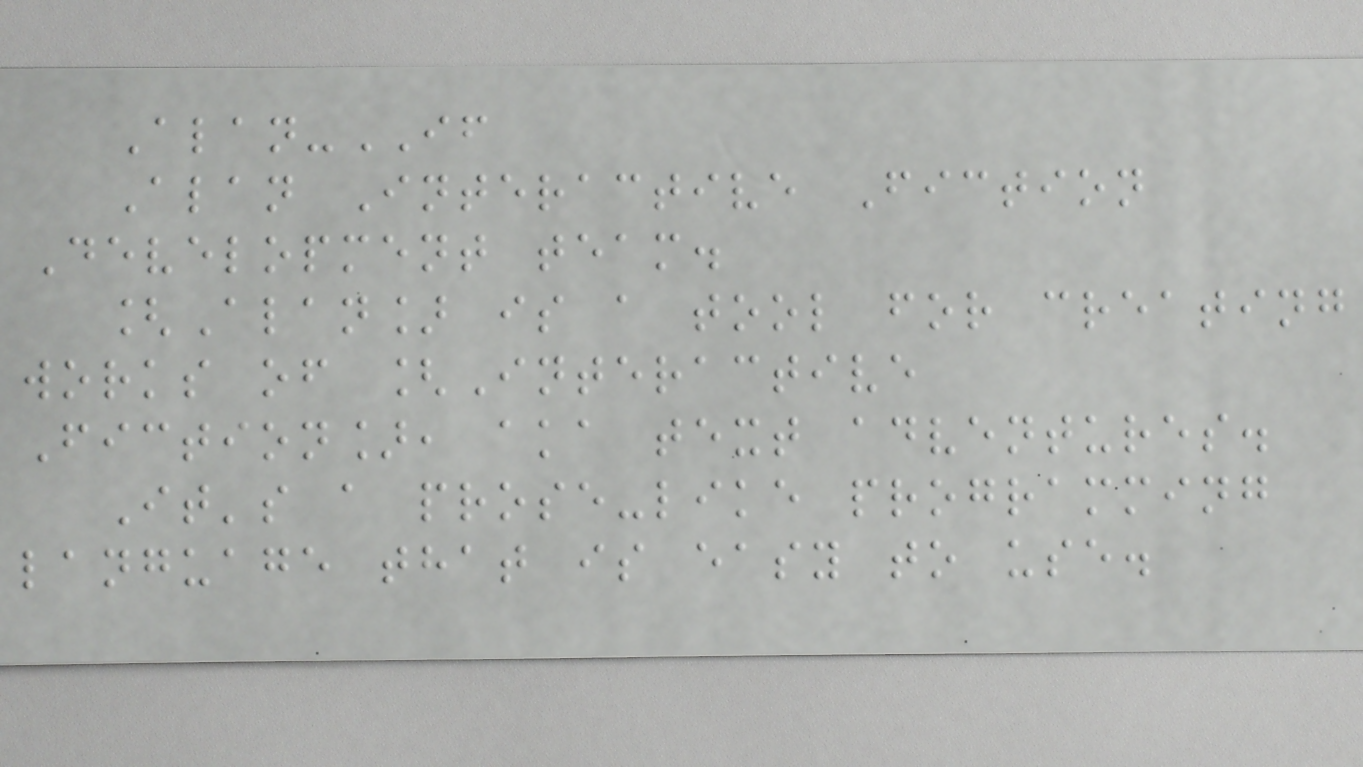Alan-IF
Alan Interactive Fiction
Development team.
[Alan] is a tool for creating
works of [Interactive
Fiction], aka text adventures.
It's a prose-like programming
language that is easy to use.
